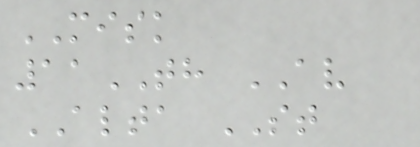MISK
11TH AV
ALTA ST
